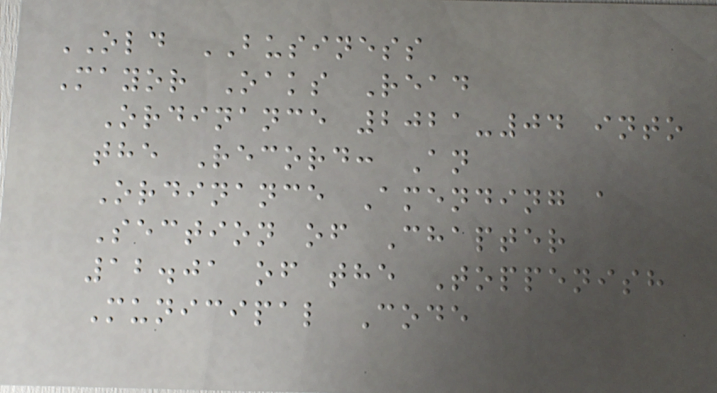OLD BUSINESS
Mayor Oaks Read
Ordinance 2021-04 into
the Record: An
Ordinance Amending a
Section of Chapter
12.01 of the Toppenish
Municipal Code
